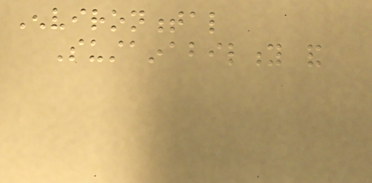Environmental
Sustainability and
